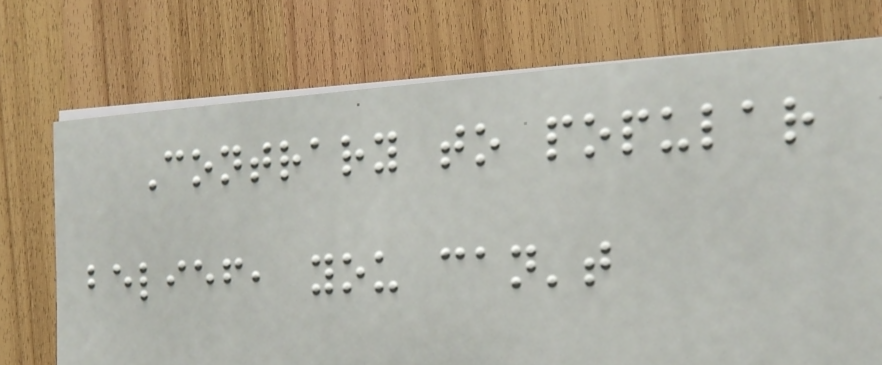Contrary to popular
belief, you can't
